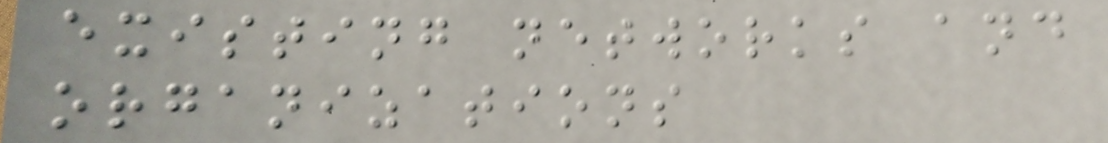existing networks and
organizations
